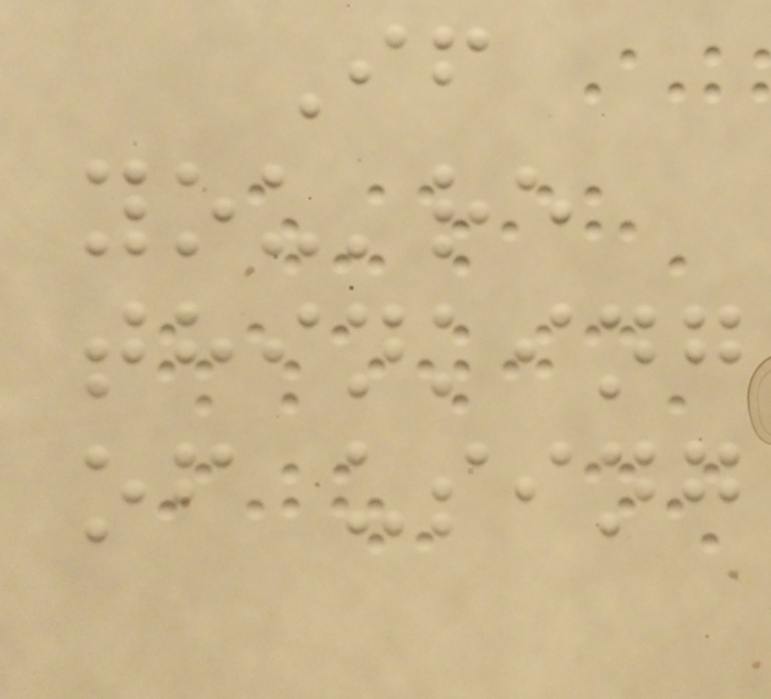If
you're
thinking
of using
